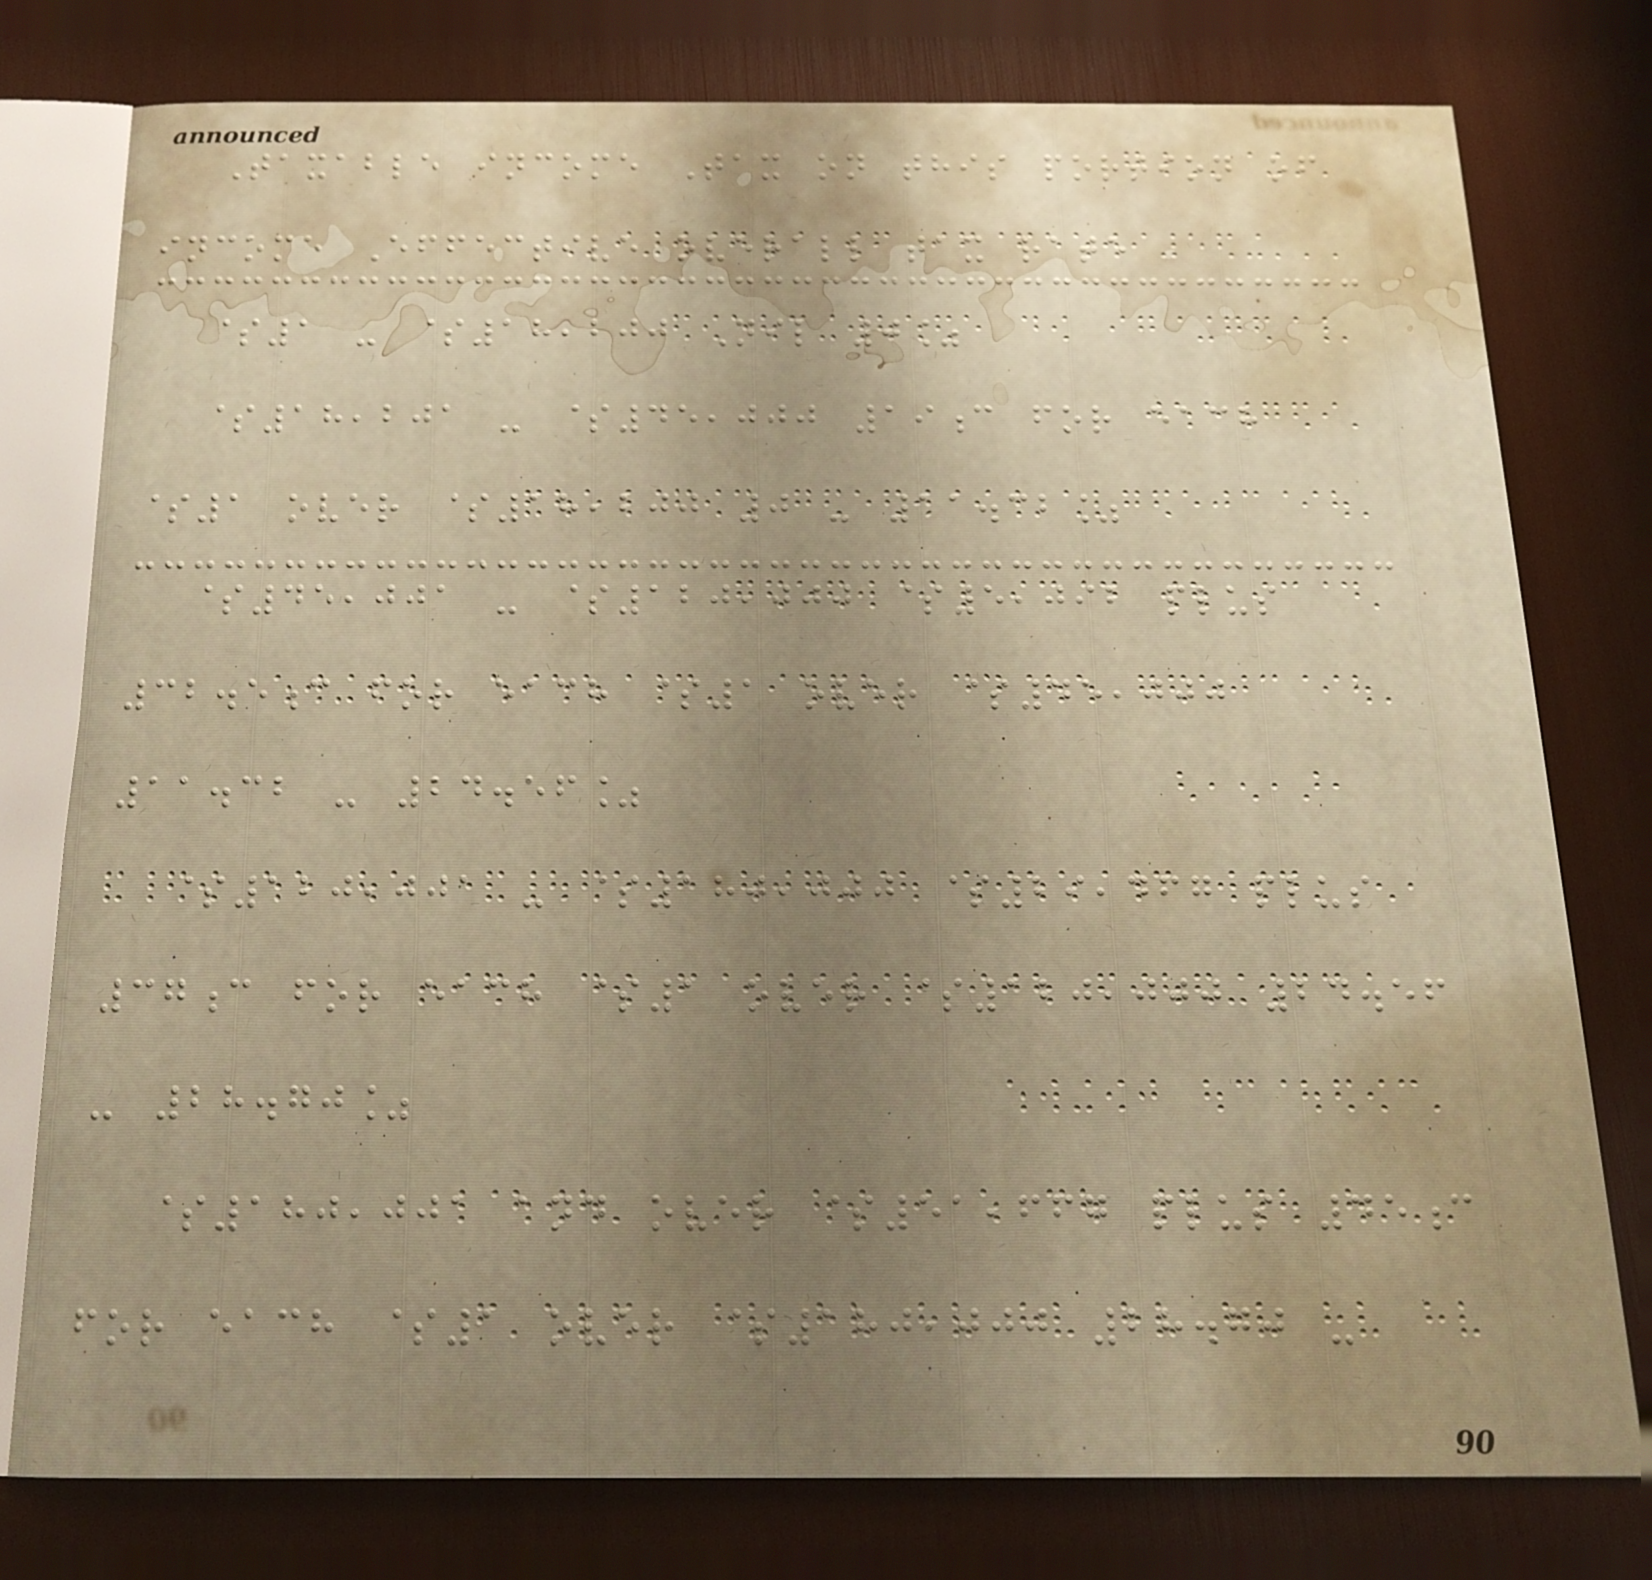Taxable income Tax on this portion of
income Effective overall tax rate
$1 - $18,200 Nil 0%
$18,201 - $45,000 19c for each
$1 over $18,200 0 - 11.32%
$45,001 - $120,000 $5,092 plus
32.5c for each $1 over $45,000
11.32 - 24.56%
$120,001 - $180,000 $29,467 plus
37c for each $1 over $120,000 24.56
- 28.70%
$180,001 and over $51,667 plus 45c
for each $1 over $180,000 28.70 -
